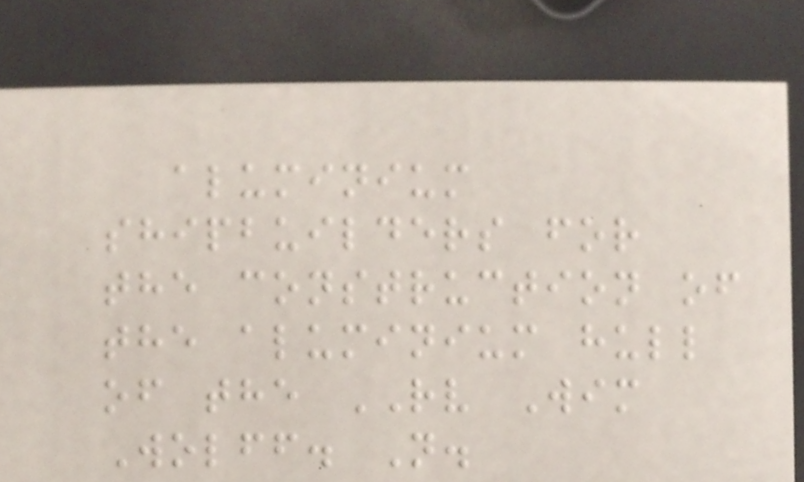aluminium
shipbuilders for
the construction of
the aluminium hull
of the RV Wim
Wolff. N.
